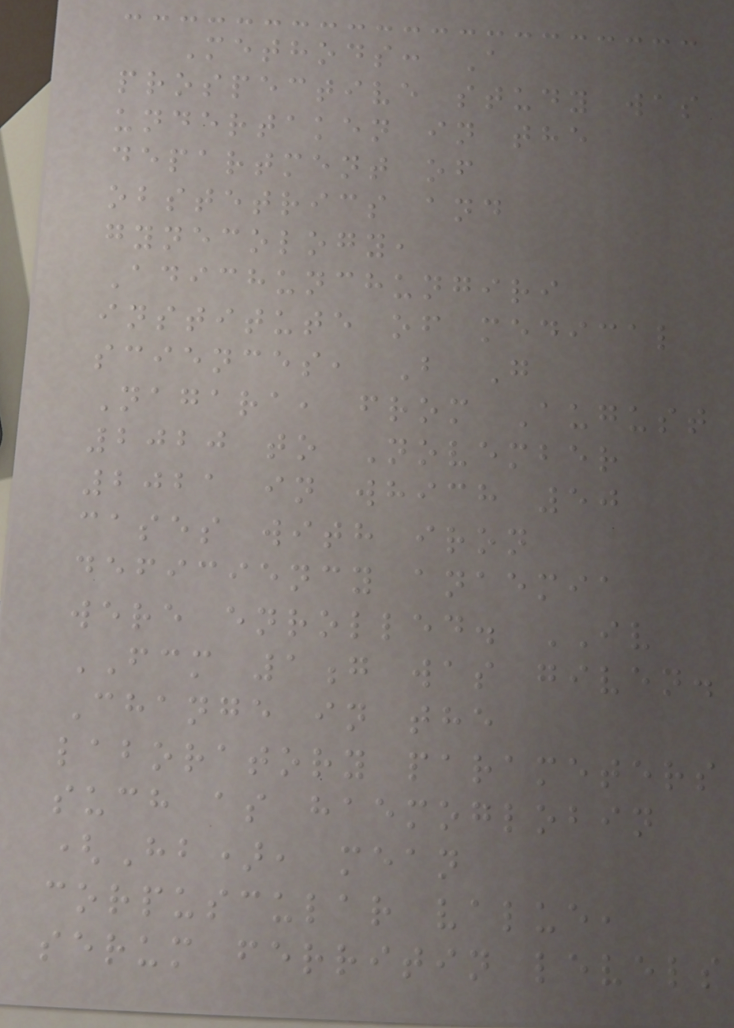Methods: A
prospective study was
undertaken in the
department of
obstetrics and
gynecology,
Adichunchungiri
institute of medical
sciences, B G
Nagara, from August
2020 to November
2021 in which 50
cases with iron
deficiency anaemia
were enrolled. IV
FCM 1g was given.
Change in the
laboratory parameters
such as haemoglobin
(Hb), mean
corpuscular value,
serum ferritin levels
